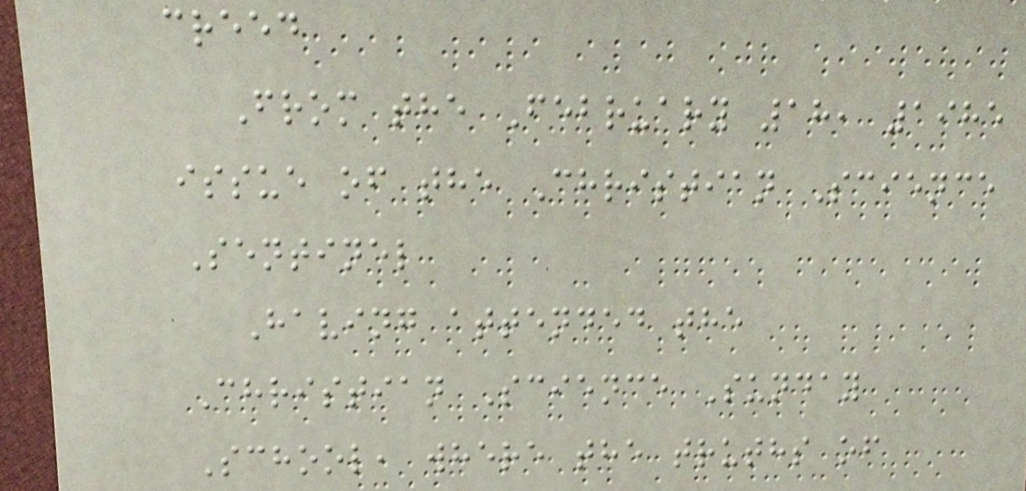creed
From the February 18, 1985
issue of the Christian Science
Sentinel
Having attended the
Christian Science Sunday
School, where the truths of
